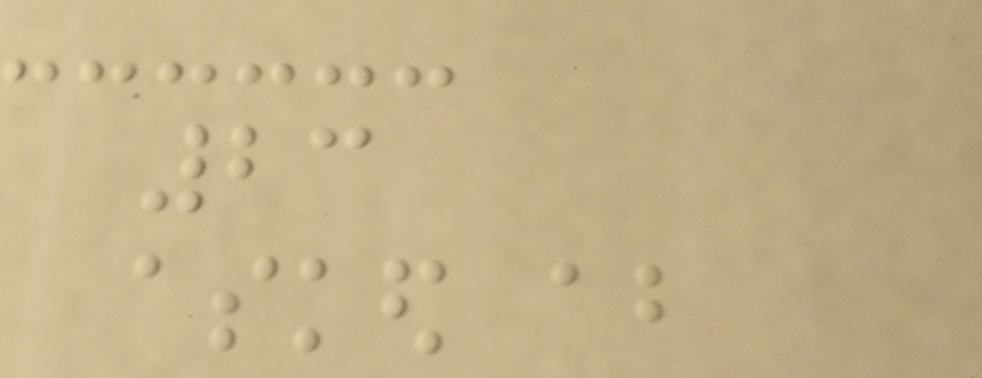23
asked about
